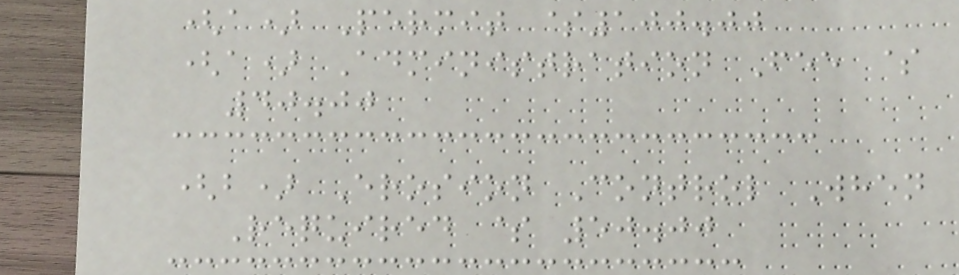(a) Permit $100.00
(a) Administration Fee $
40.00
(b) Erosion Control When
Required $ 50.00
